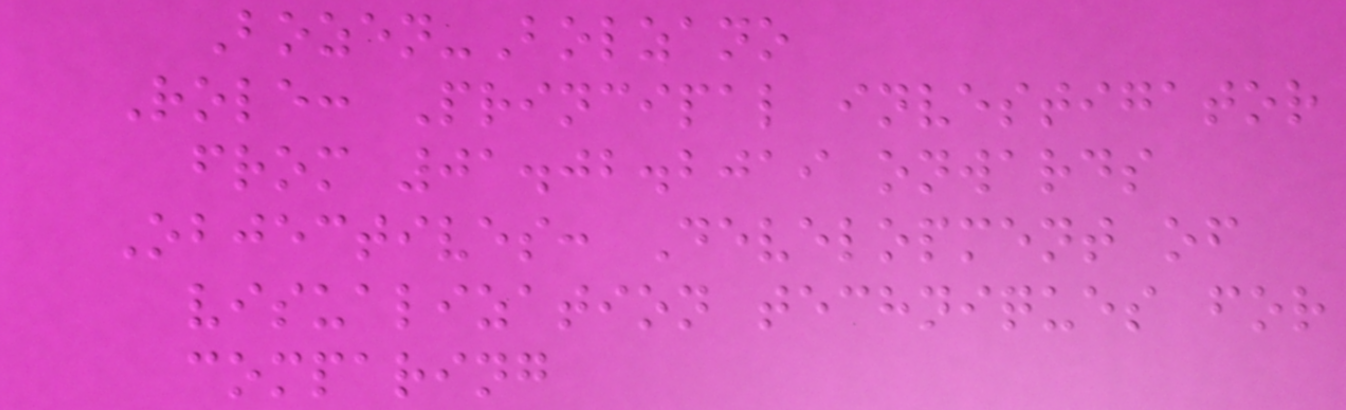Bozen-Bolzano
Role: Principal investigator
from 01.02.2019 onwards
Objectives: Development of
visualization techniques for
comparing
